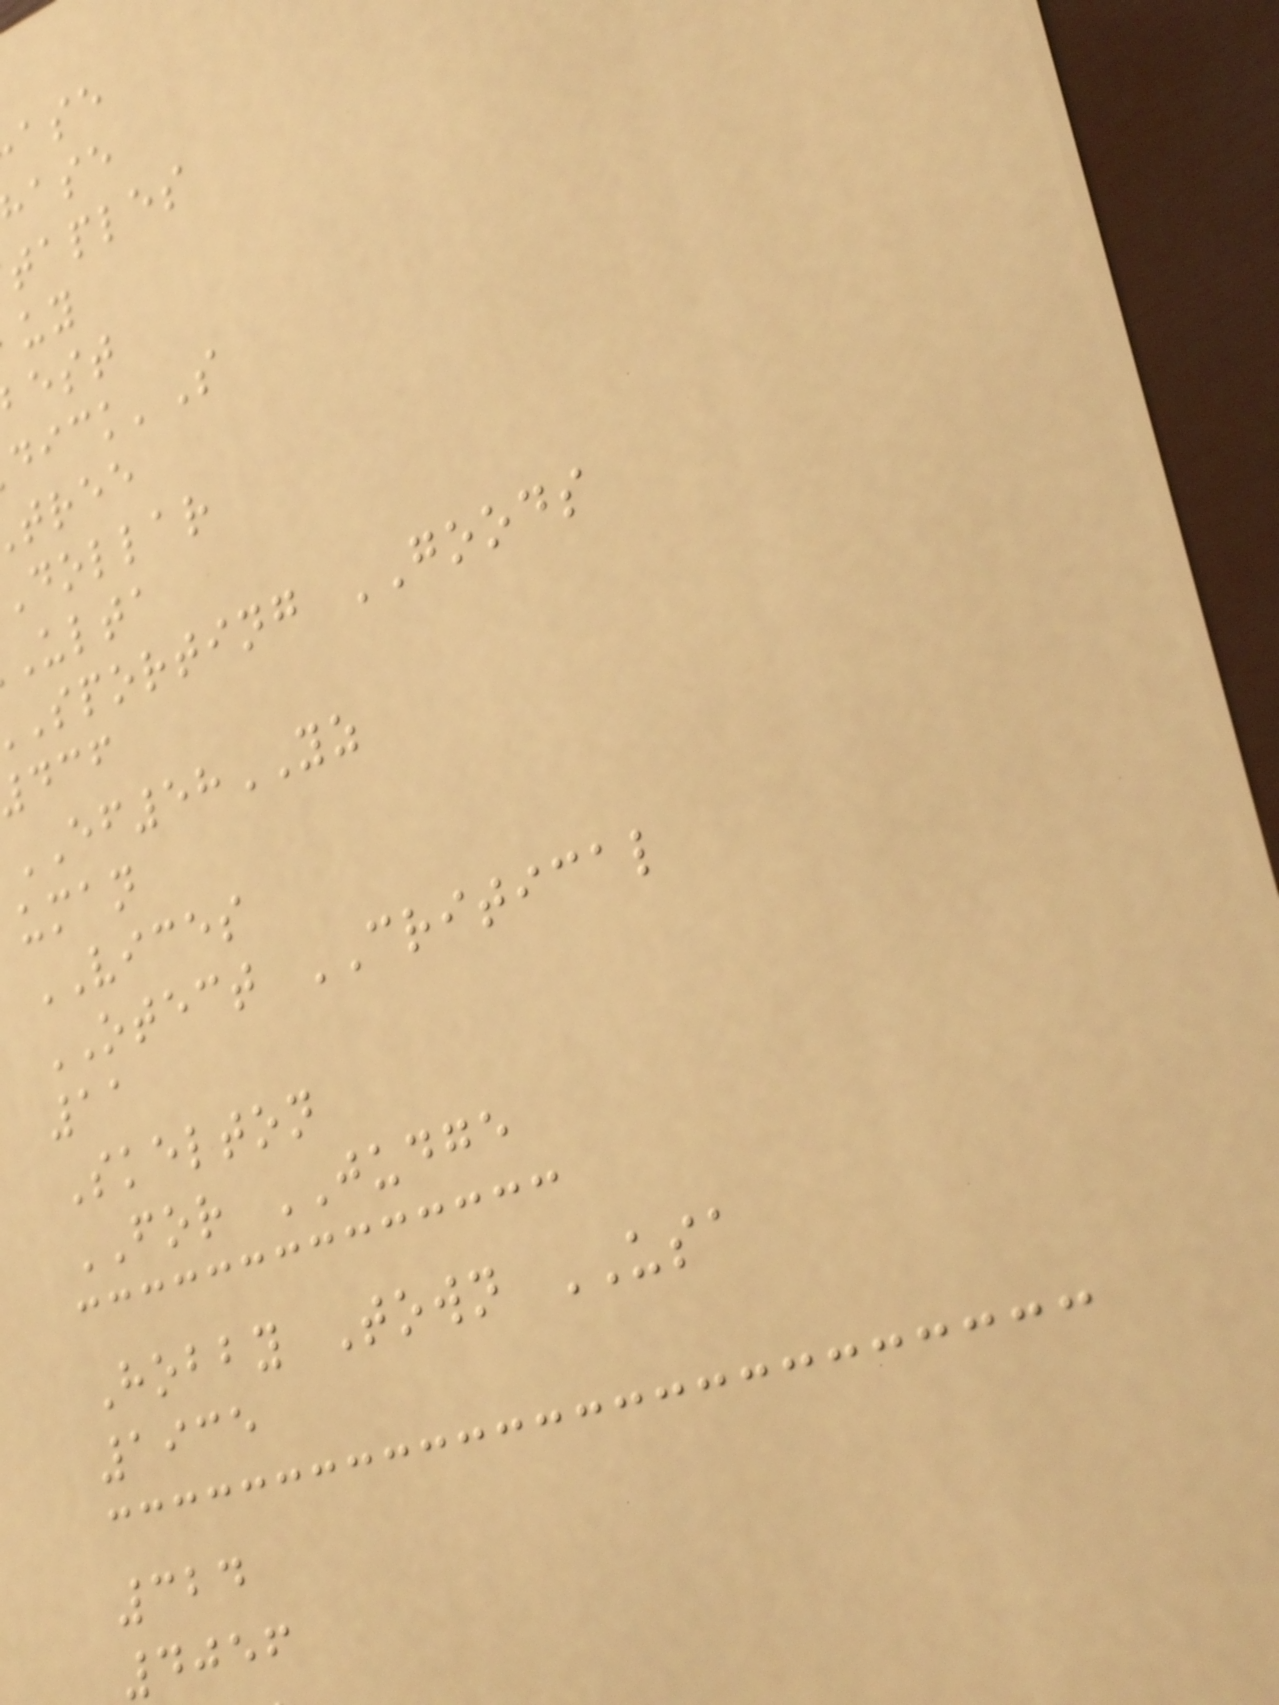taples
tree
dollar
ulta
sporting GOODS
EF58YZ
uman
VICES
OTECT CRITICAL
11
Skelton
FOR JUDGE
Hobby Town USA
1935
324
4056
